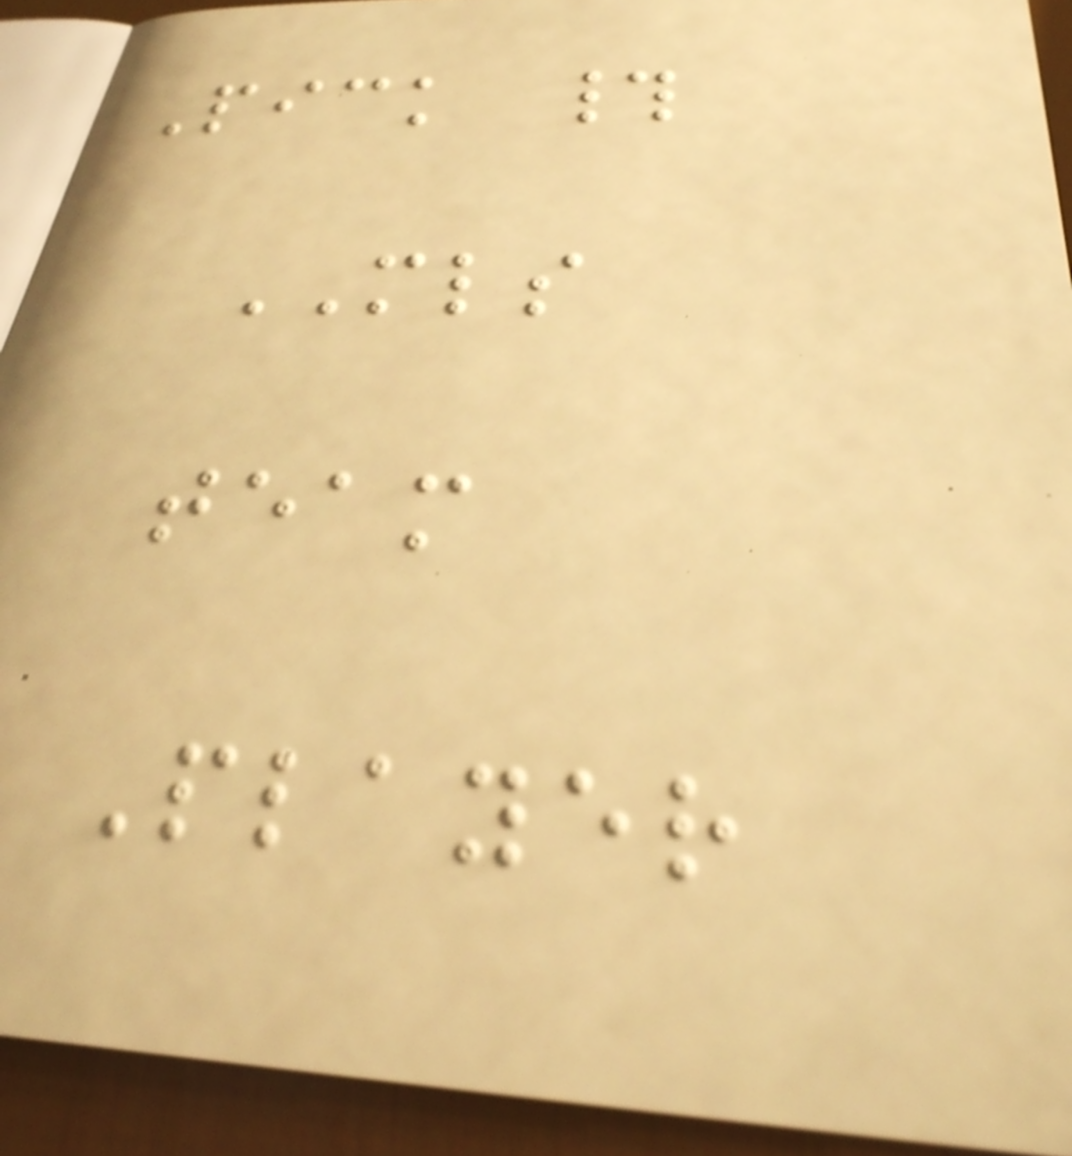Pick #
MLS
team
Player
